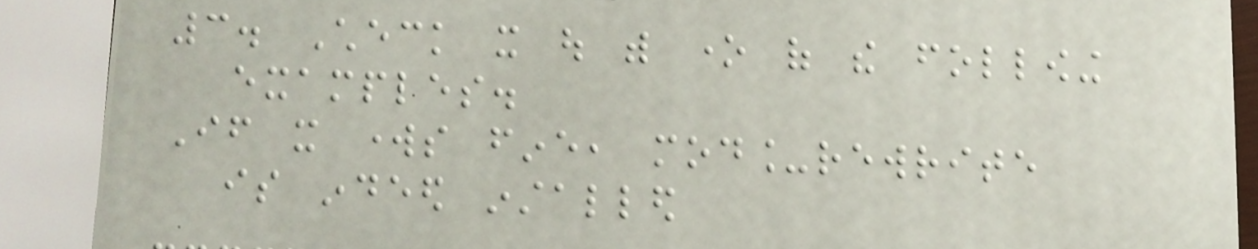3. Check it out with one of the following
examples.
If it works fine, mod_rewrite
is indeed installed
